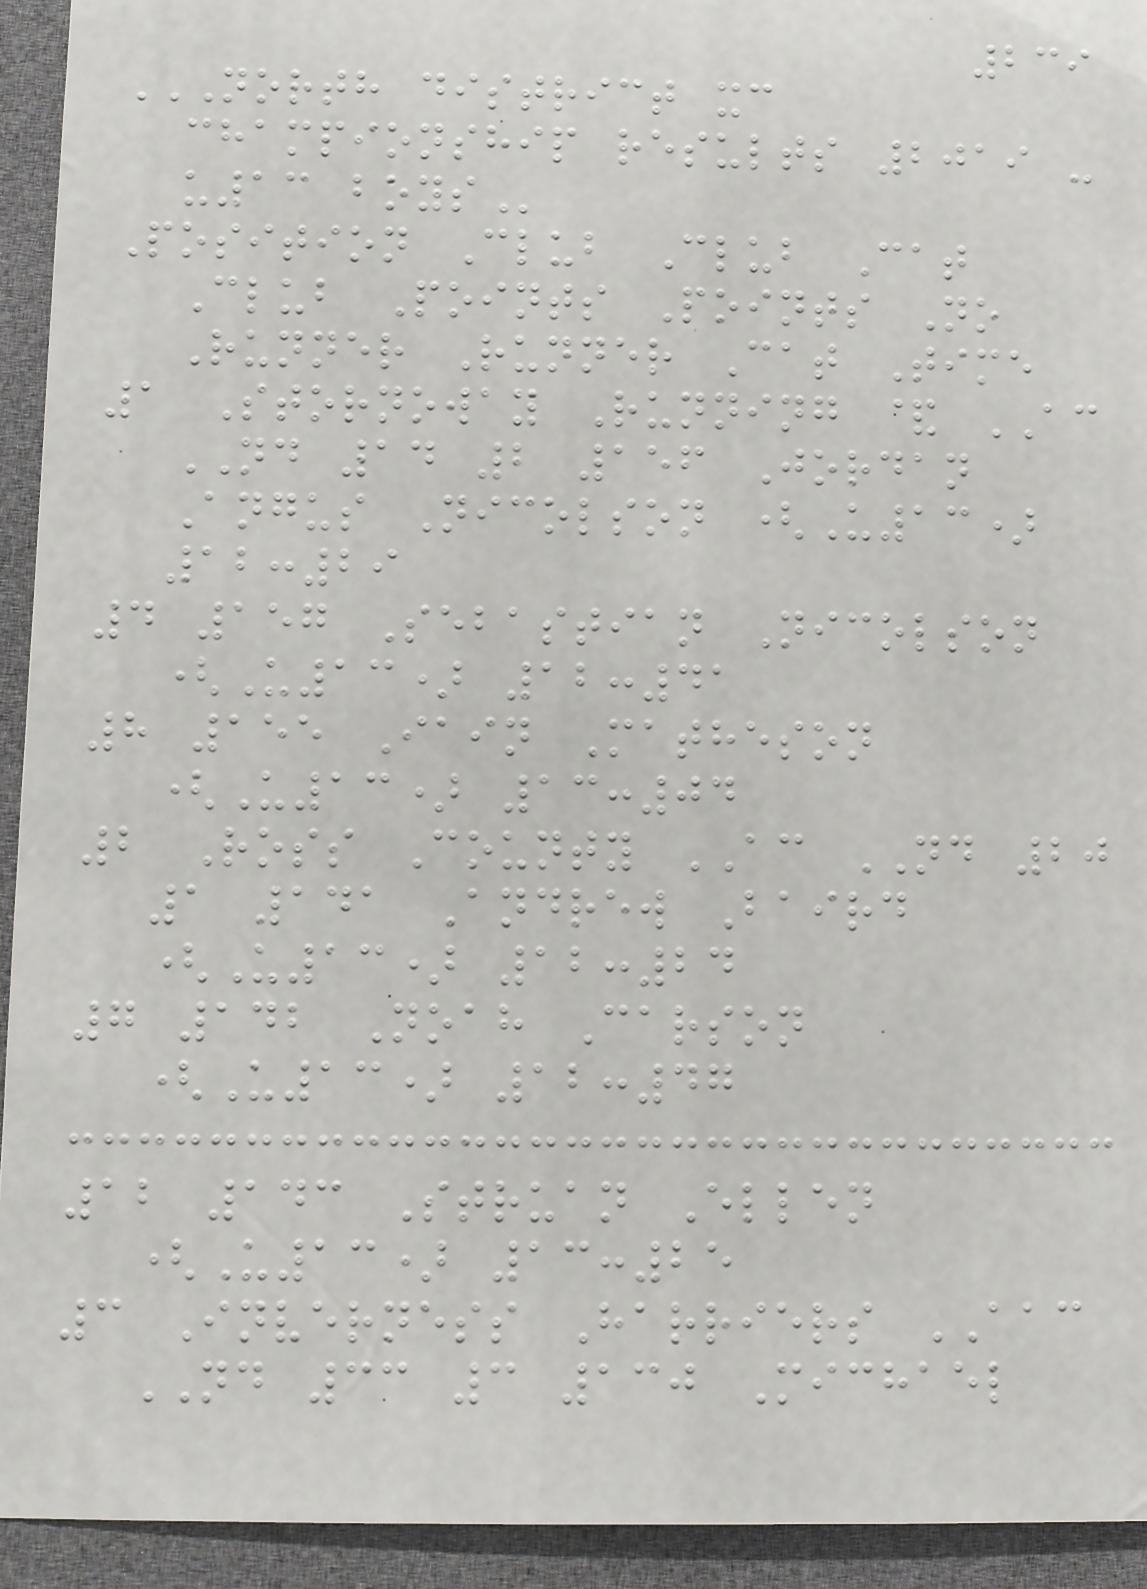239
NORTH DISTRICT XC
CHAMPIONSHIP RESULTS 2019 -
U13 BOYS
Position Club Club Cat
Club Points Points No
Runner Runner Cat Time
1 Stornoway Running & AC
ND 14 2 156 Jordan
Angus Nicolson (U13)
12:29
4 157 Sebastian Nicolson
(U13) 12:41
8 155 Iain Matheson
(U13) 13:04
2 Ross County AC ND 20
1 141 Andrew Baird
(U13) 12:24
7 142 Noah Carson
(U13) 12:47
12 143 Struan Ellen
(U13) 13:25
3 Inverness Harriers AAC
ND 33 3 130 Michael
